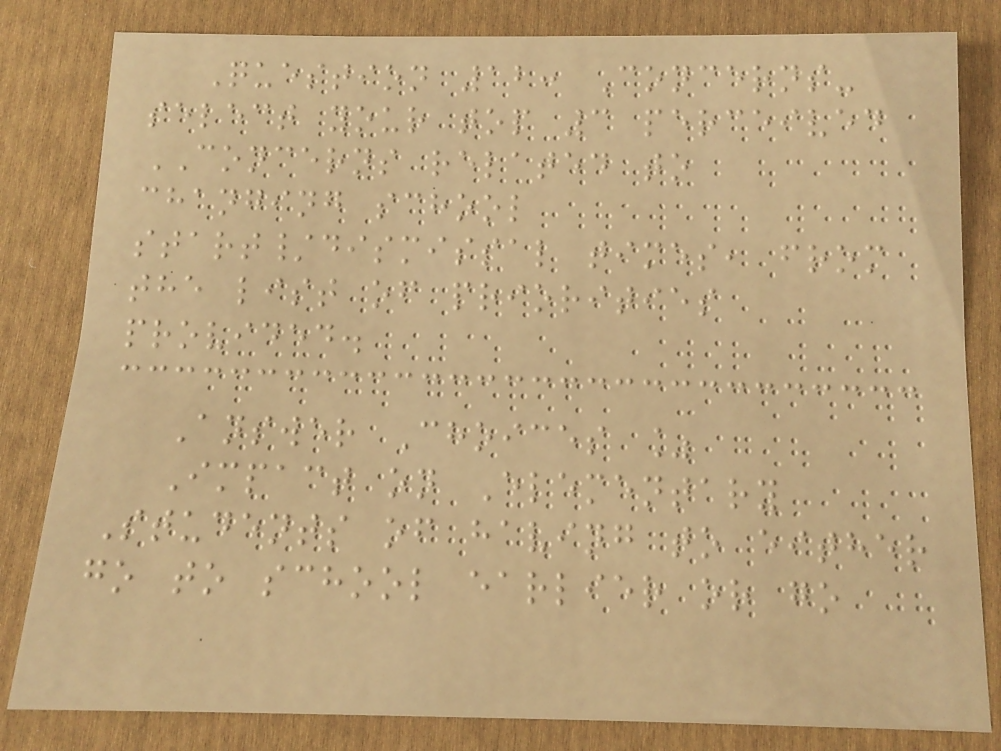Question 12: Concerns-
select your top 3 perceived
CONCERNS related to
changing school
start/dismissal times, from
the list of priorities
provided.
Answer Choices %
Impact on Elementary
Students of having to either
go to school earlier or go
